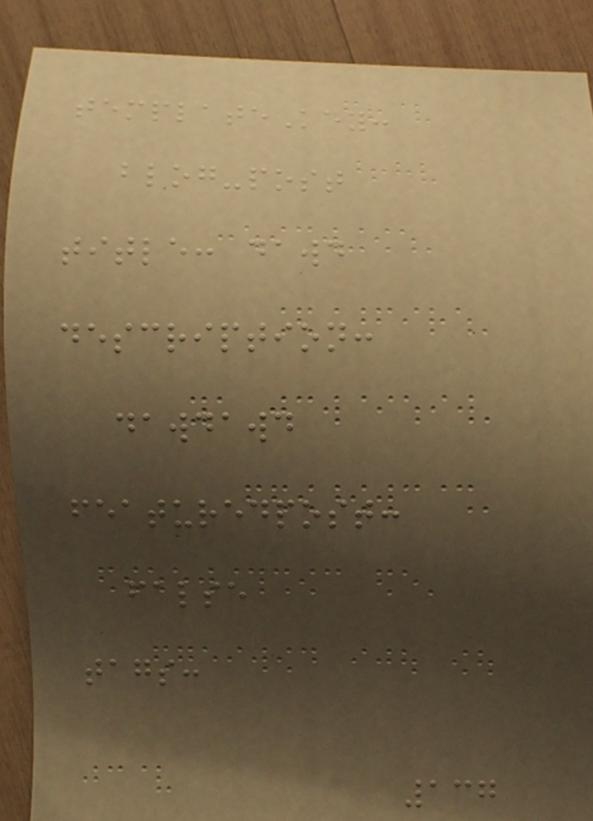templateKey:
blog-post
title: dawd
description:
dawdawd
featuredpost:
false
tags:
137
